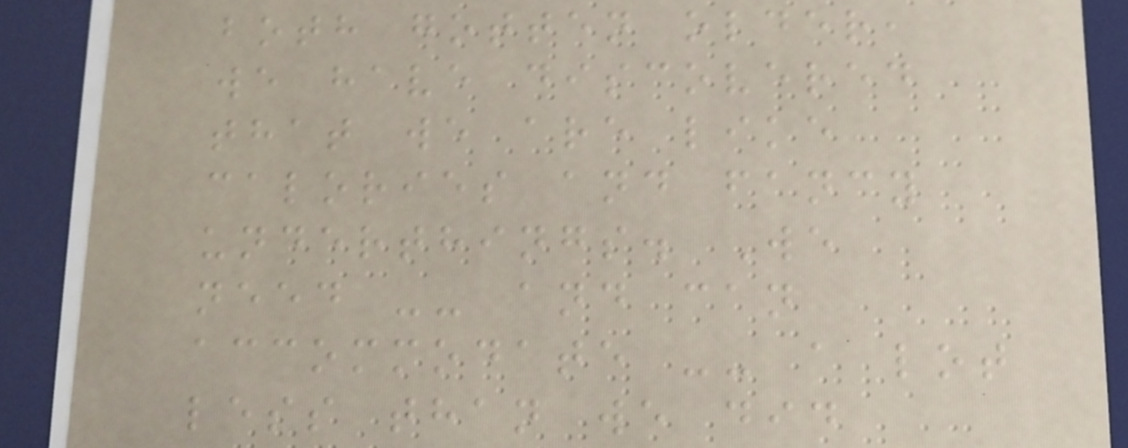both gotten older,
we have discovered
that we are like
calories and fancy
underthings. We
need -- and can
accommodate -- a lot
less than we did
